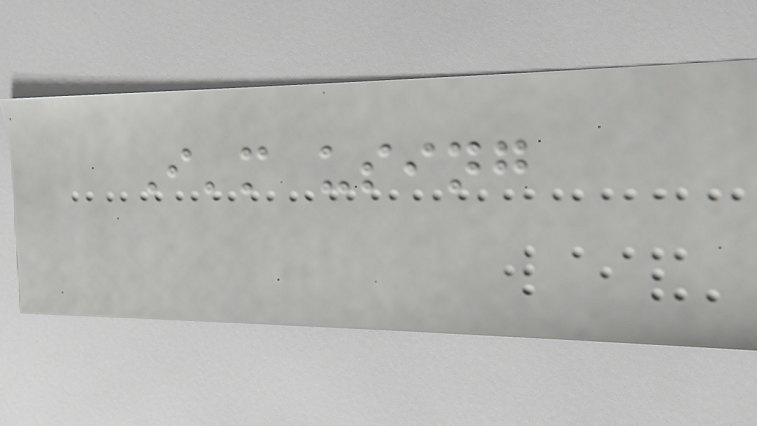I'm using
